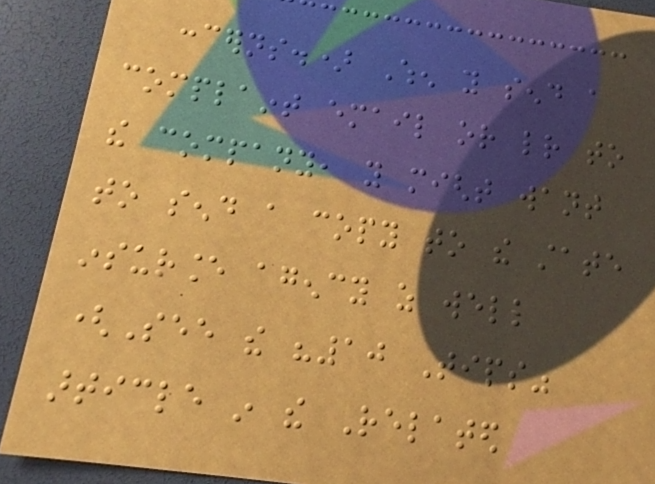concerns.) When you send a
complaint email or letter to
the company, you might want
to send a copy to the state
insurance agency as well
(See the "10 Tips"
article in the Related
